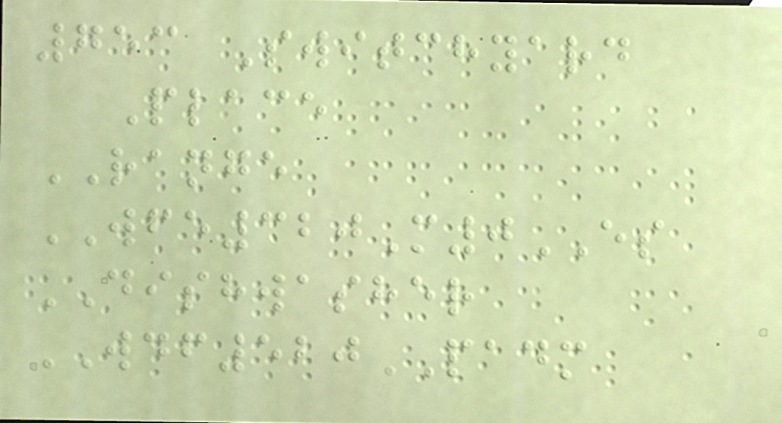753 Switchyard
Place
RANGE
WFE320M0ES
DISHWASHER
WDF520PADM
